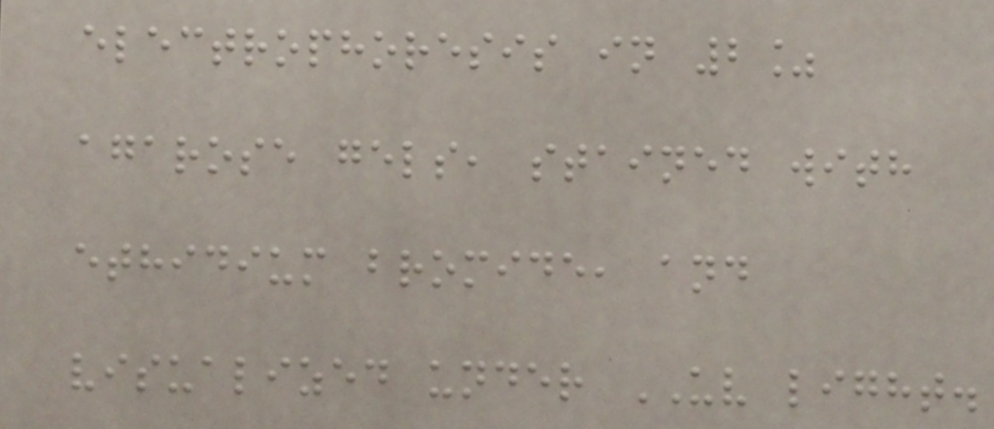electrophoresis in 2%
agarose gels, stained with
ethidium bromide, and
visualized under UV light.
